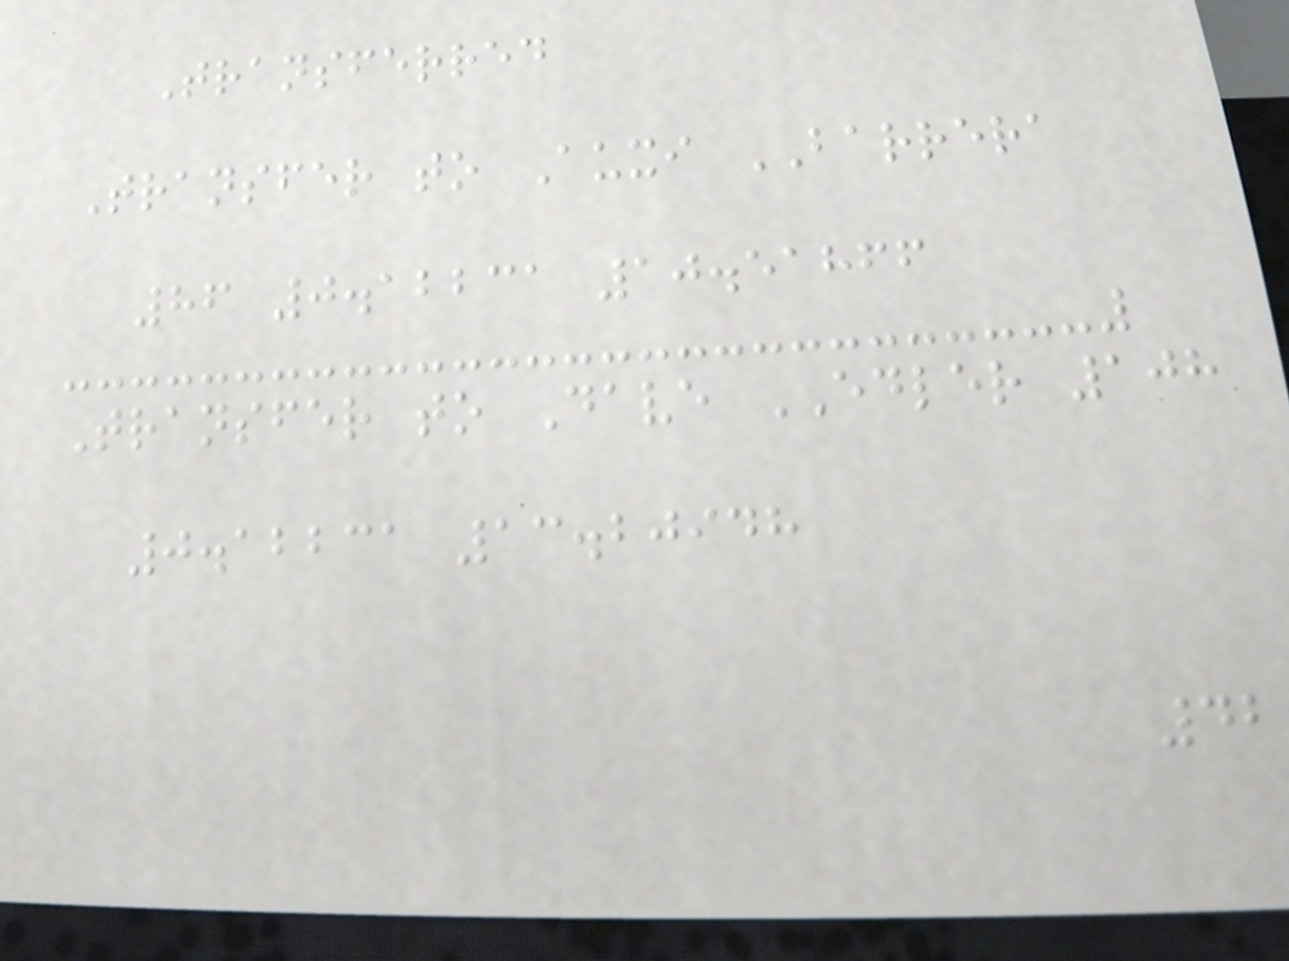Transferred
Transfer to Auxi BARRERA
86 0.12231 10.51866
Transfer to Dave EDLER 108
0.12231 13.20948
42
